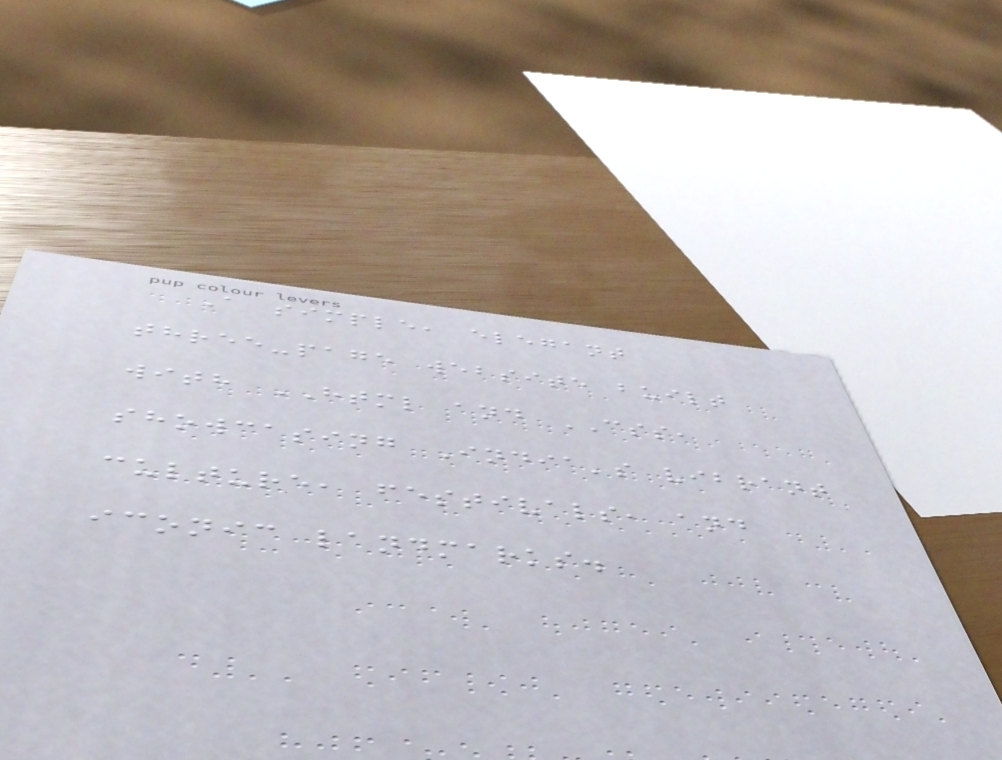A simple, elegant
three-page website built
with HTML and CSS,
showcasing India's vibrant
culture, festivals, and
iconic landmarks.
